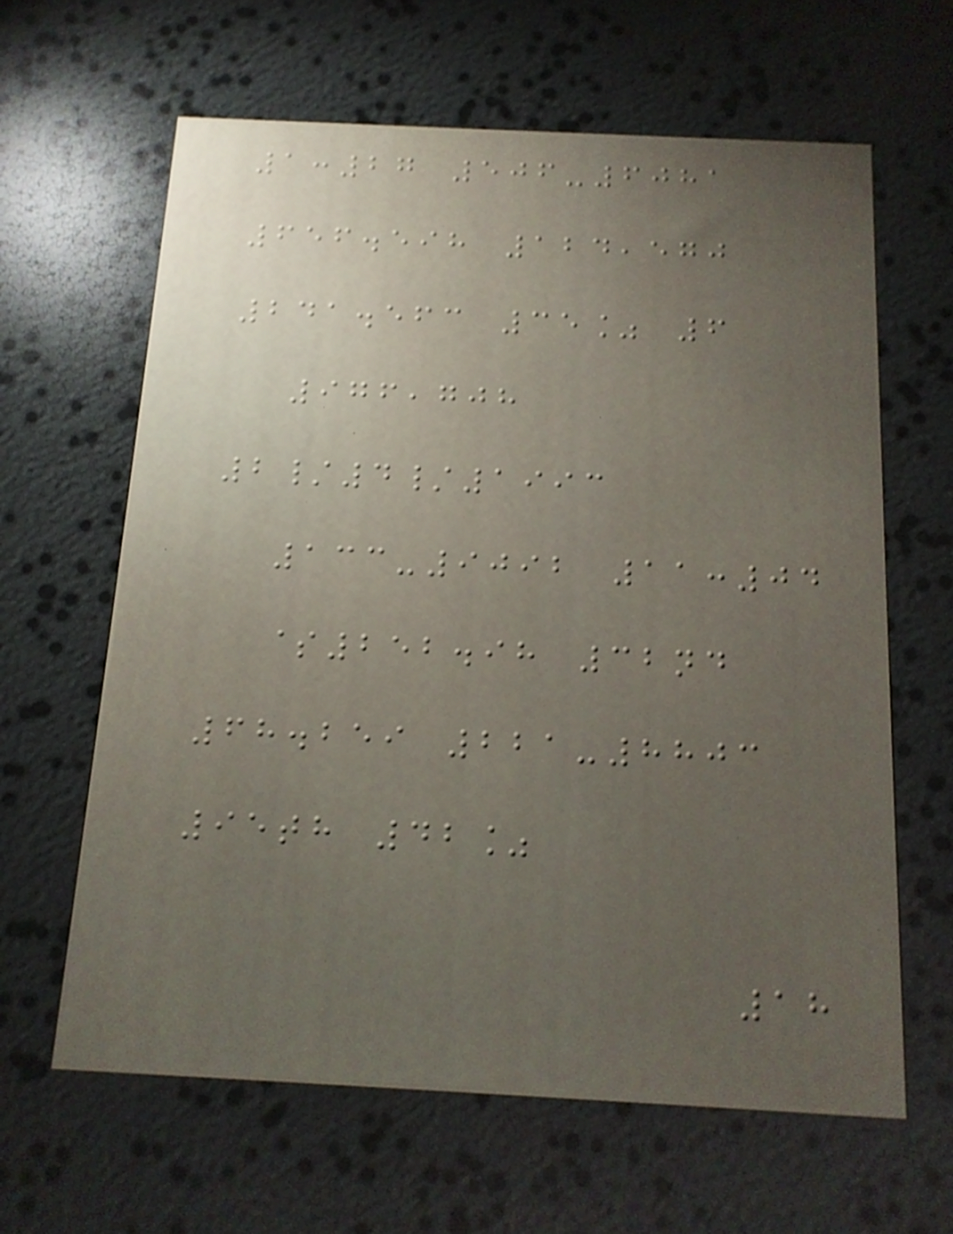1:27 506-6081
656.598 124,570
241.563 35% 6
976,708
2/4/1993
133-9092 11:04
$252.98 32nd
68.259 221-8803
95th 42%
18
